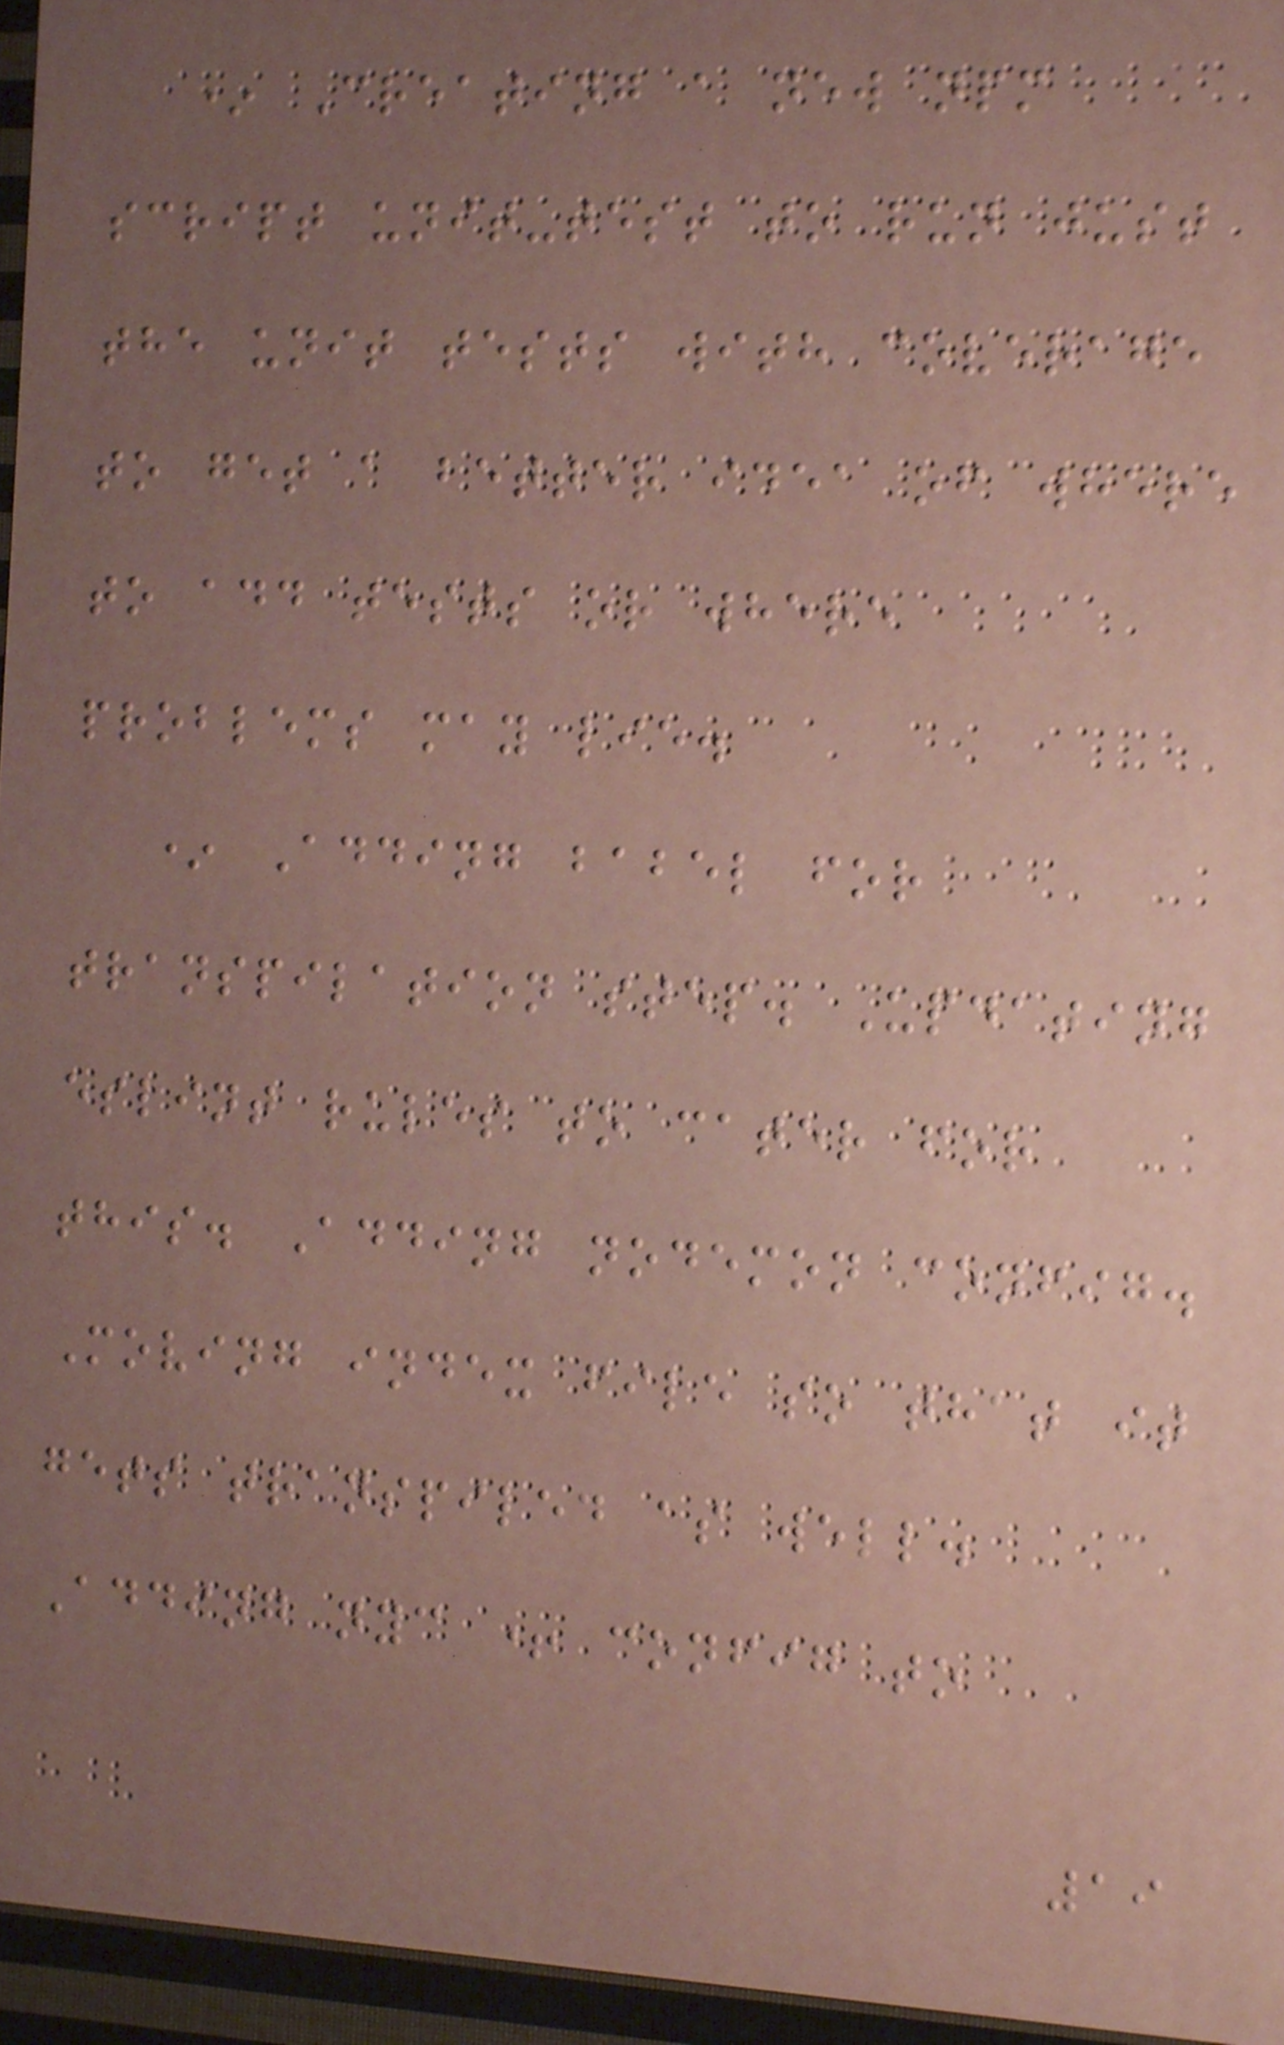* Creating a new npm
script unit-test to run just
the unit tests with coverage
to get a better idea of where
to add tests or where
problems may lie.
* Adding babel for
transpilation step. Updating
eslint rules to cater for
this. Adding nodemon config.
Moving index file so that it
gets transpiled as well.
Adding nyc + config to
19
